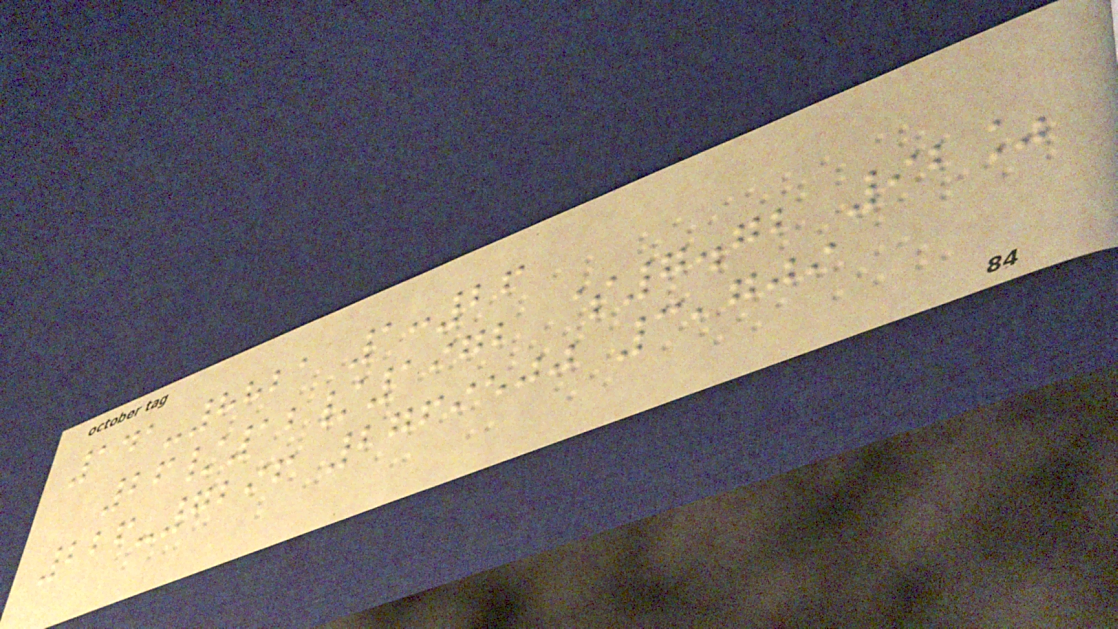141-8821 1:26
26/12/1972 $7.72 92%
226-7296 2769500 3,709
